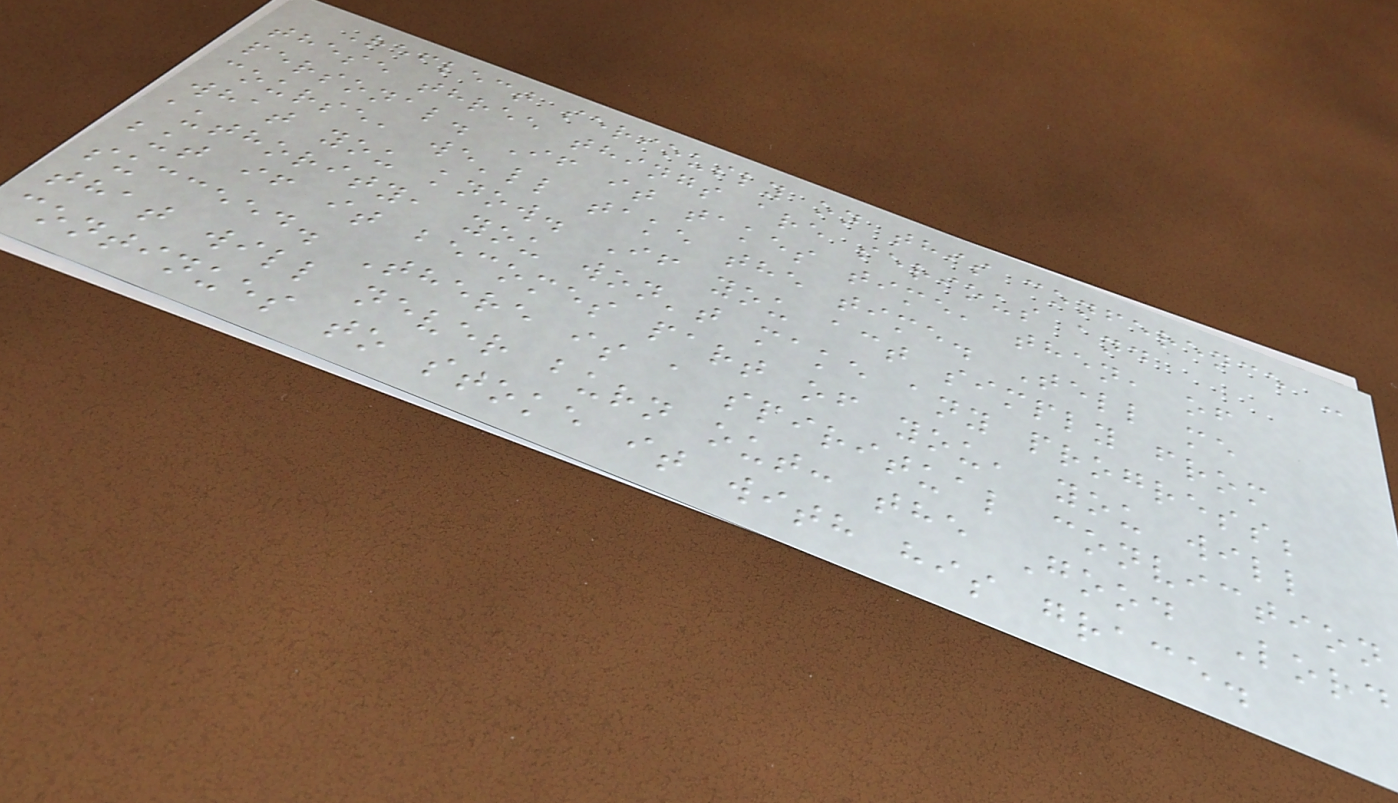Reflect seriously on this conference -
these three things are serious and
personal. If it takes time, then, of
course, we'll take the time. Tell me
what you know. If you act simply from
authority, you won't make any progress;
but if it becomes part of you, you will
succeed. There is a spiritual conviction
that will never burn out: the Good Lord
continues to stoke it with his grace.
